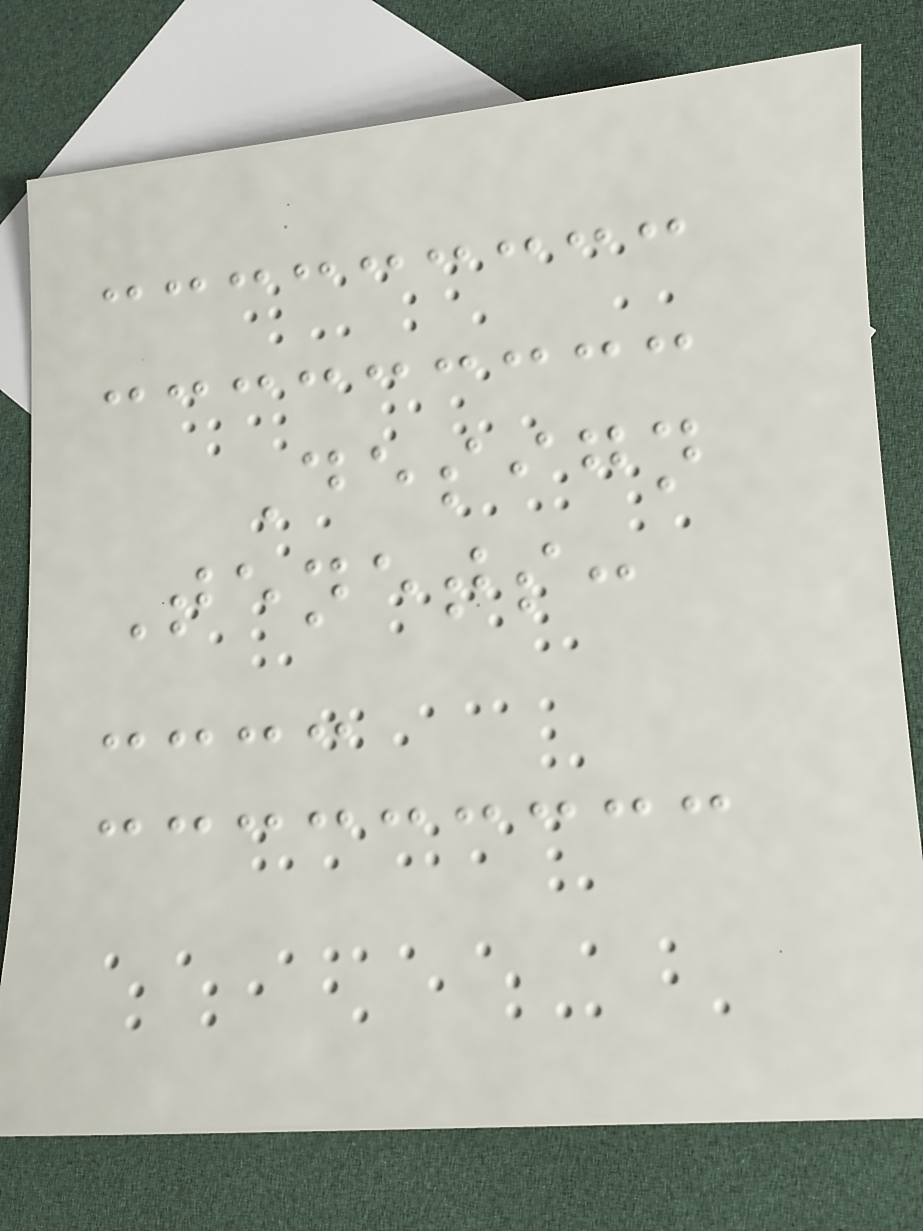Design
Tenets:
